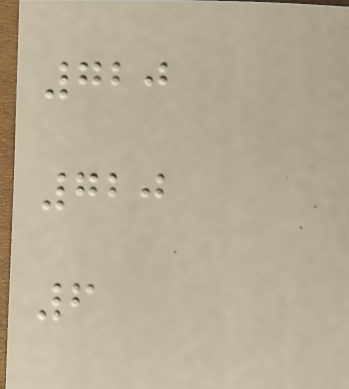720
720
6
